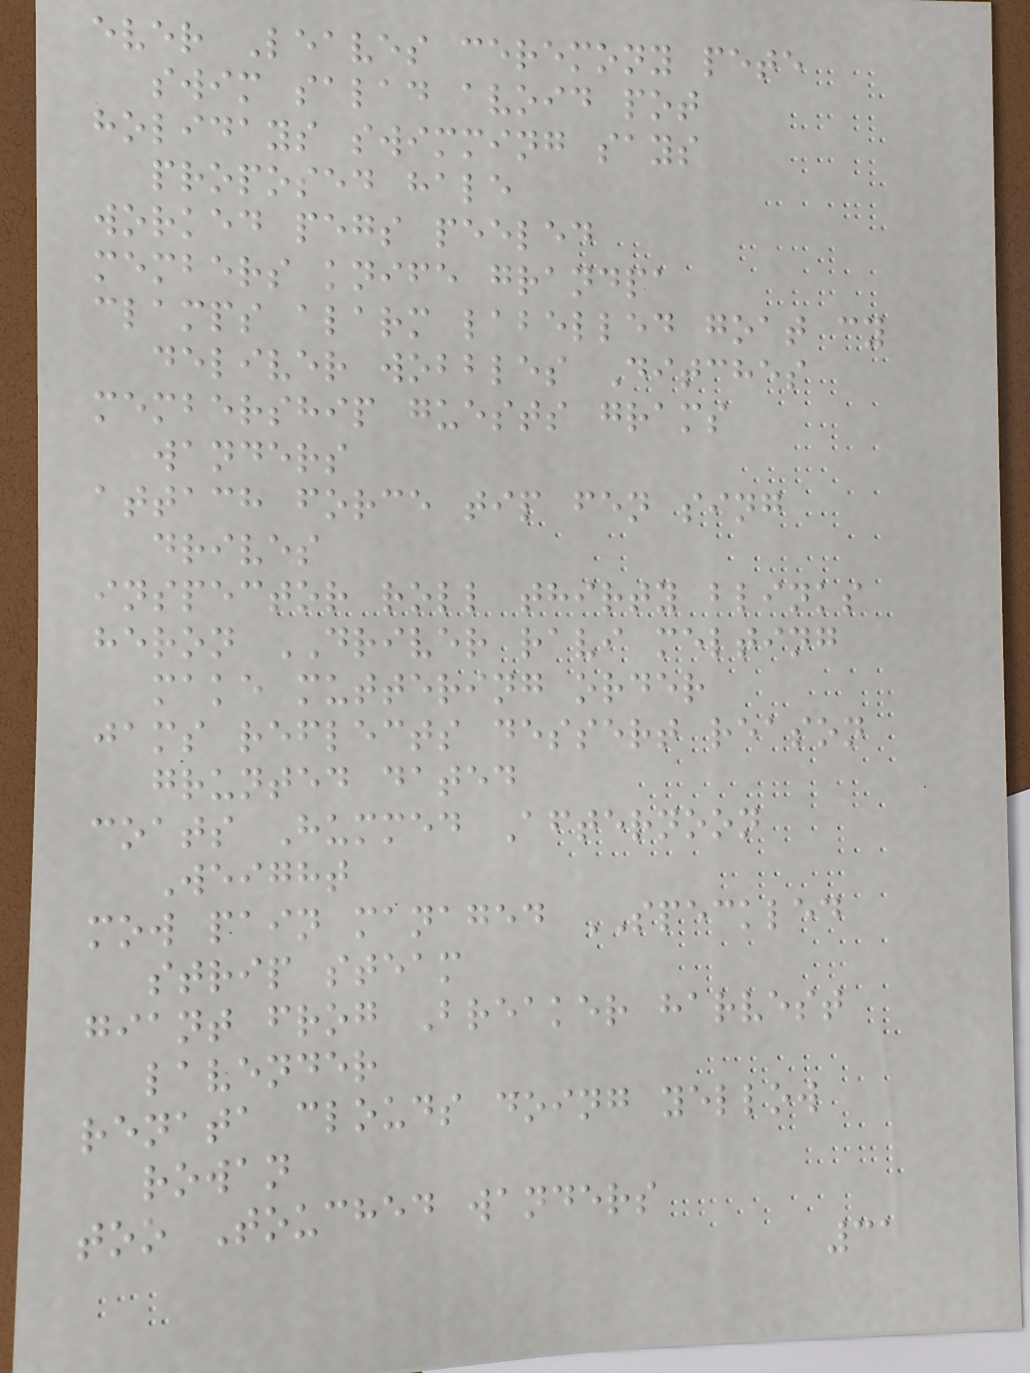ever Leaves ceremony pete
swim salad avoid pot
holidays swimming says
proposed hale
worked pegs peeled
members knife grandpa
clamps alarm labelled goat cy
deliver wobbles Ditches
membership guests grams
wanders
attach force tip fen sing
drives
inspector roll thirty blinks
heron DRIVER ravi melting
make muttering order
jams reflects dessert reason
grunted dated
coats Hummed Afternoon
Weight
mow pain managed SPECKLED
strip steam
giant frog Breaker harvest
lavender
renata clouds doing yellow
rowan
too Touched wanders
31
